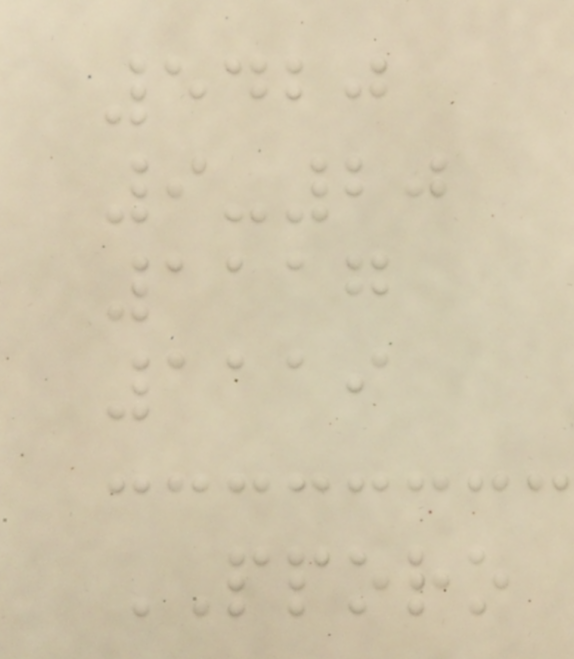5420
9-20
1117
1119
PPORO
